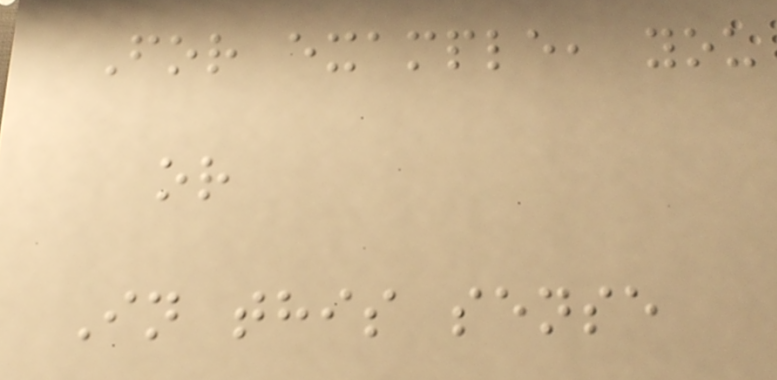For example, you
or
In this sense
